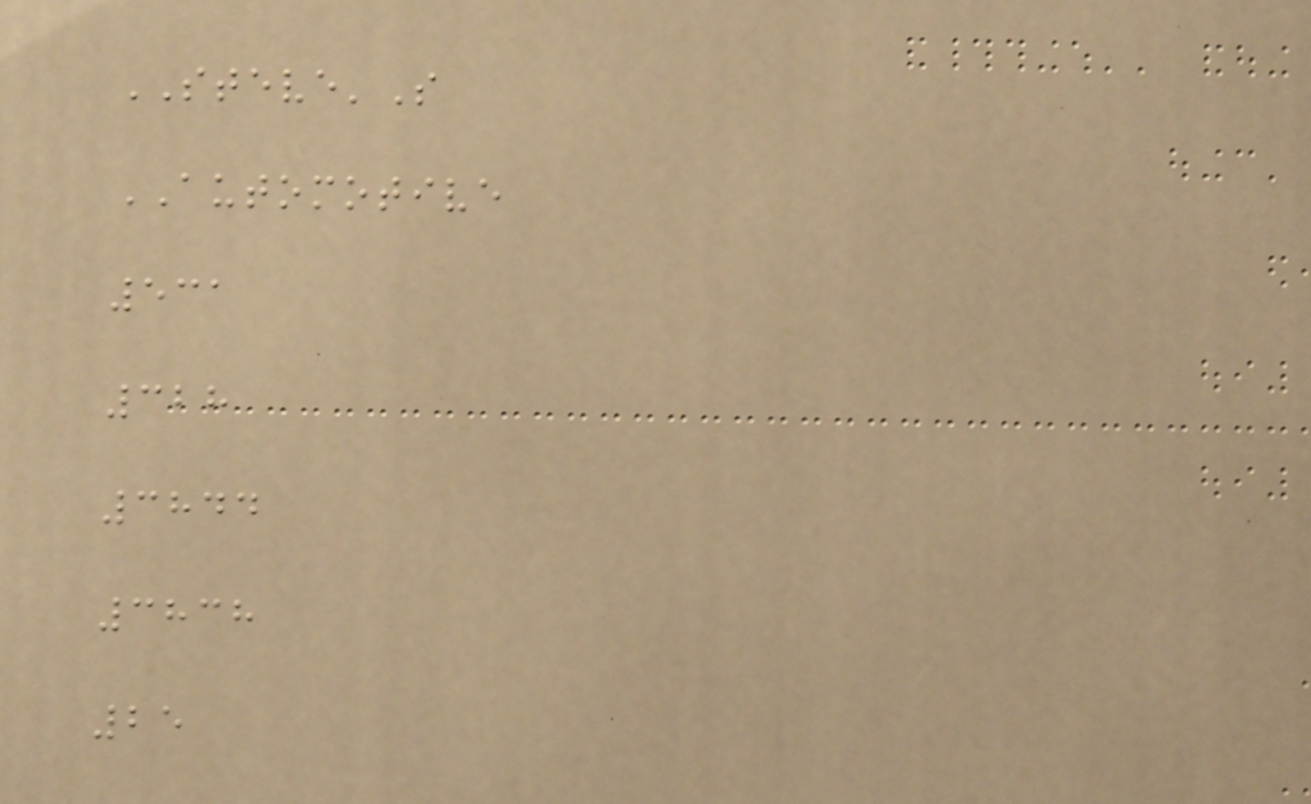STEVE'S
AUTOMOTIVE
531
328
3844
3838
25
